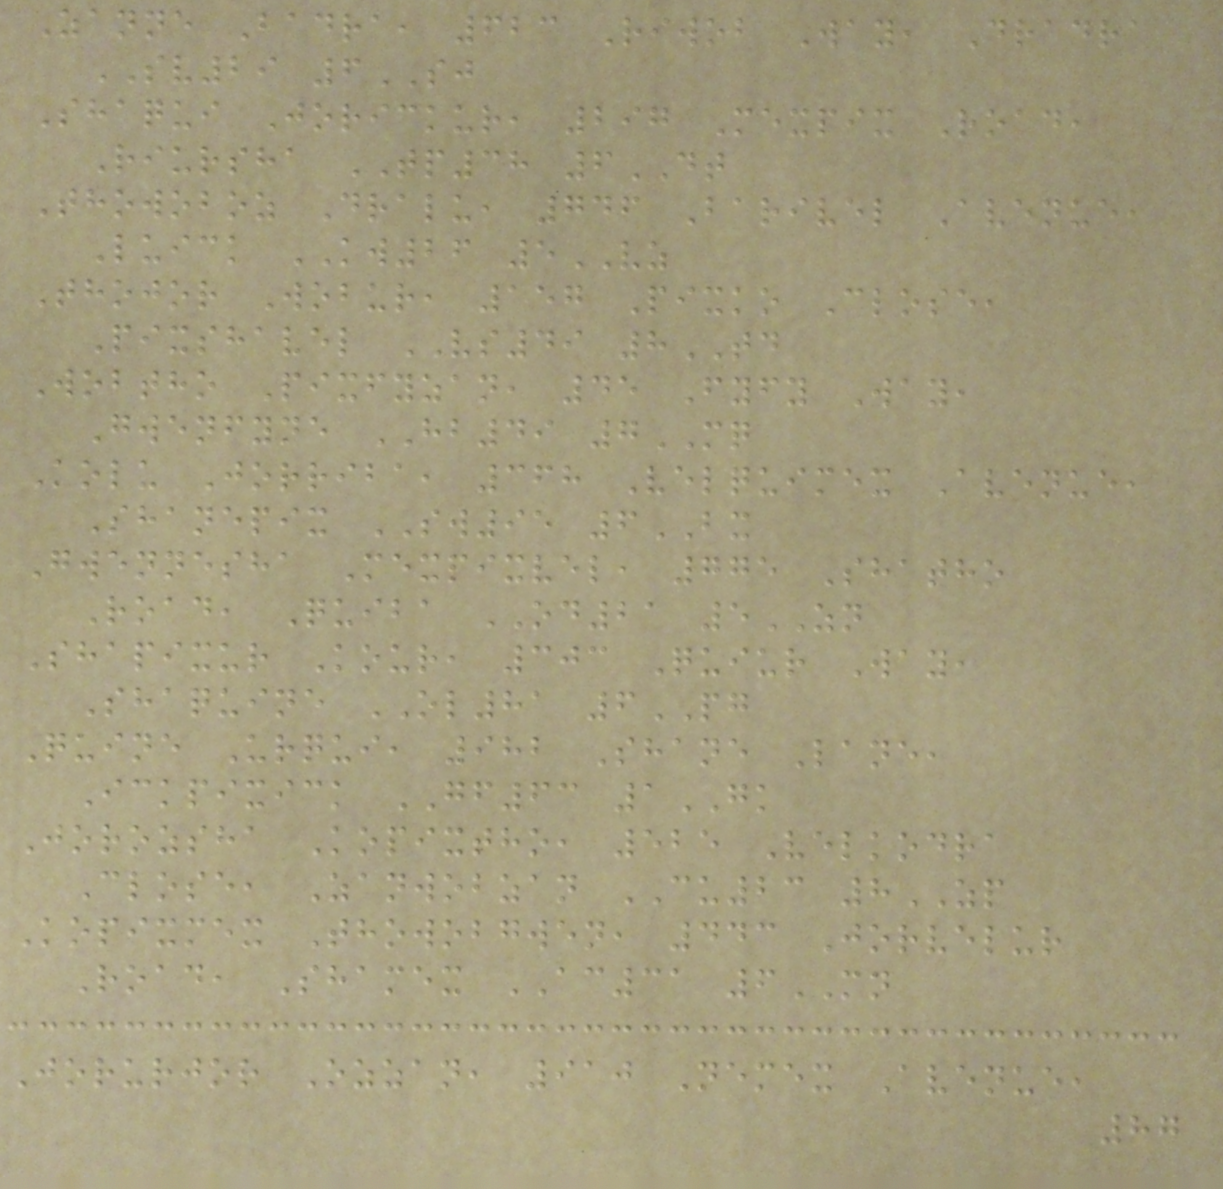Zanne Badra, 623 Riwob Way, Dradra
SV29 6SJ
Shaqui Jorickur, 297 Mexpix Road,
Riursha TP38 6DT
Thowoboz Dralu, 746 Barivel Avenue,
Luick KW26 5VZ
Thojor Wobur, 157 Pixko Close,
Pixshavel VS49 8TD
Wobtho Pixfyzan, 45 Fyfy Way,
Gwenfyne HB49 7MQ
Kolu Jorriba, 368 Velquimex Avenue,
Shanepix SW95 6BX
Gwennesha Mexpixvel, 775 Shatho
Road, Quiba OD21 5ZN
Shapixur Kour, 303 Quiur Way,
Shaquine OL81 6PG
Quine Urqui, 982 Shane Lane,
Ickpixick GF63 1GK
Jorozsha Kopixtho, 525 Velkodra
Close, Zanwobzan CU23 8ZP
Kopixmex Thowobgwen, 443 Jorvelur
Road, Shamex AC31 6MN
Jorurjor Ozzan, 910 Nemex Avenue,
87
